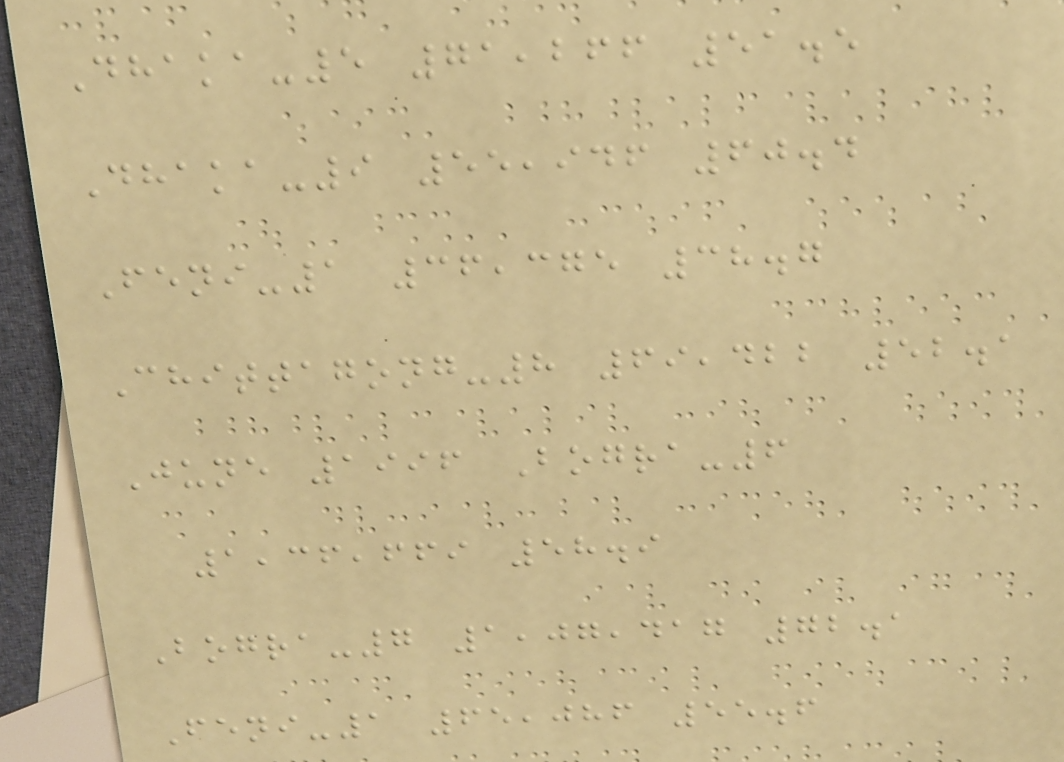Dhaka-5 71,266 51.5
Dhaka-9 55,946 60.4
Feni-1 36,375 38.7
Chittagong-8 69,422 52.1
June 1996 Bogra-6
1,36,669 58.9
Bogra-7 1,07,417 72.1
Feni-1 65,086 55.6
